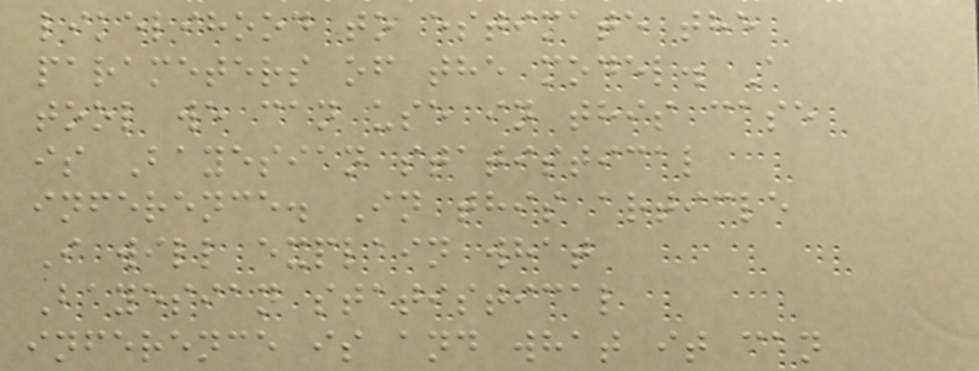likelihood to estimate the
parameters of the model. A
tool we can use in this case
is Bayesian statistical
inference. In this article
I will explain what
Bayesian statistical
inference is and what it can
